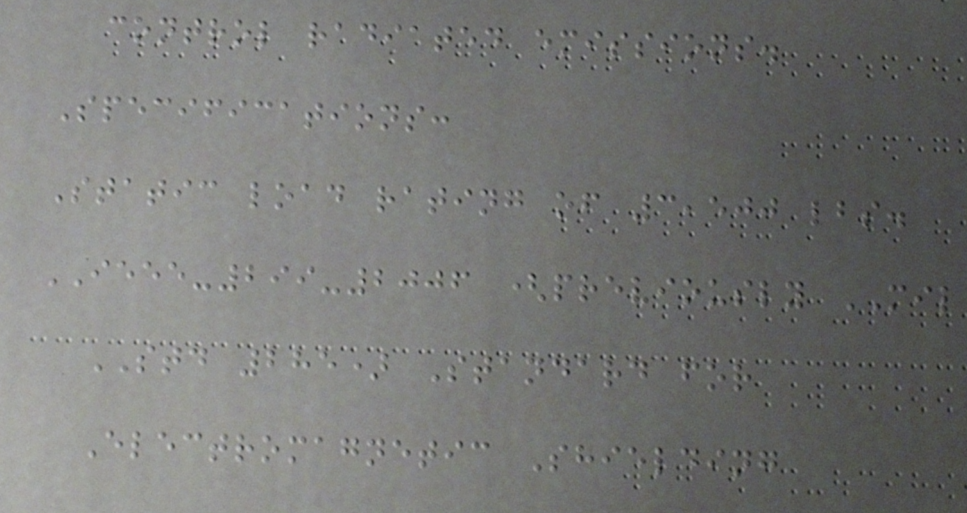control radiated emissions.
Specifications:
Static load rating of 3,500 lbs.
IEEE-299-2006 (previously MIL
STD 285) Standard for
Electromagnetic Shielding
